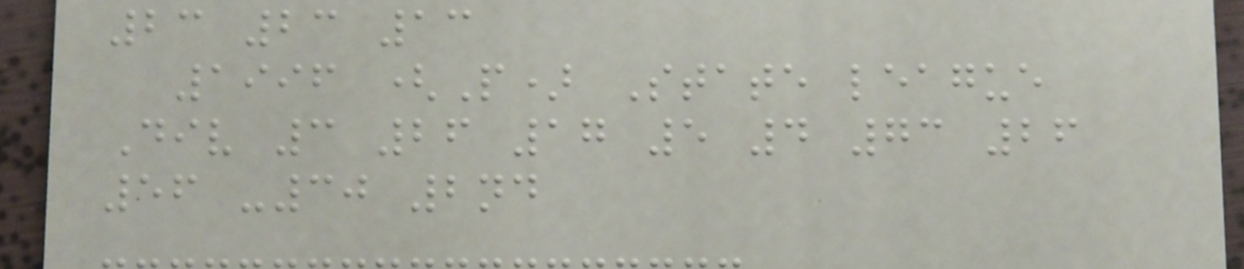23 23 13
1996 (P) State league
Div 3 26 17 5 4 73 26
56 -30 2nd
